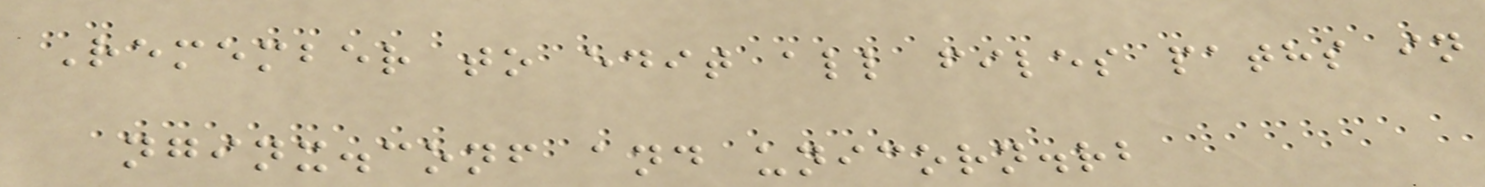Remember to edit all files paths in
nginx.conf and unicorn.rb
